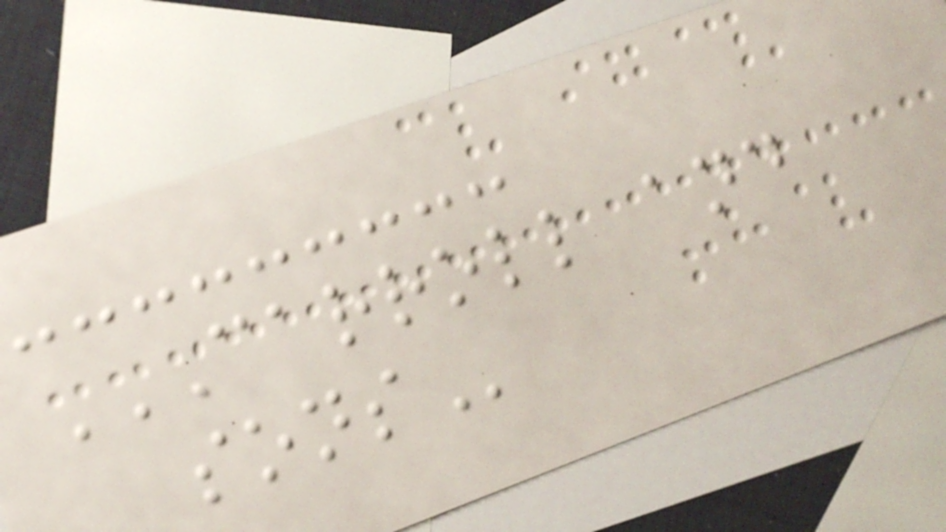CARROLL AND
SONS
